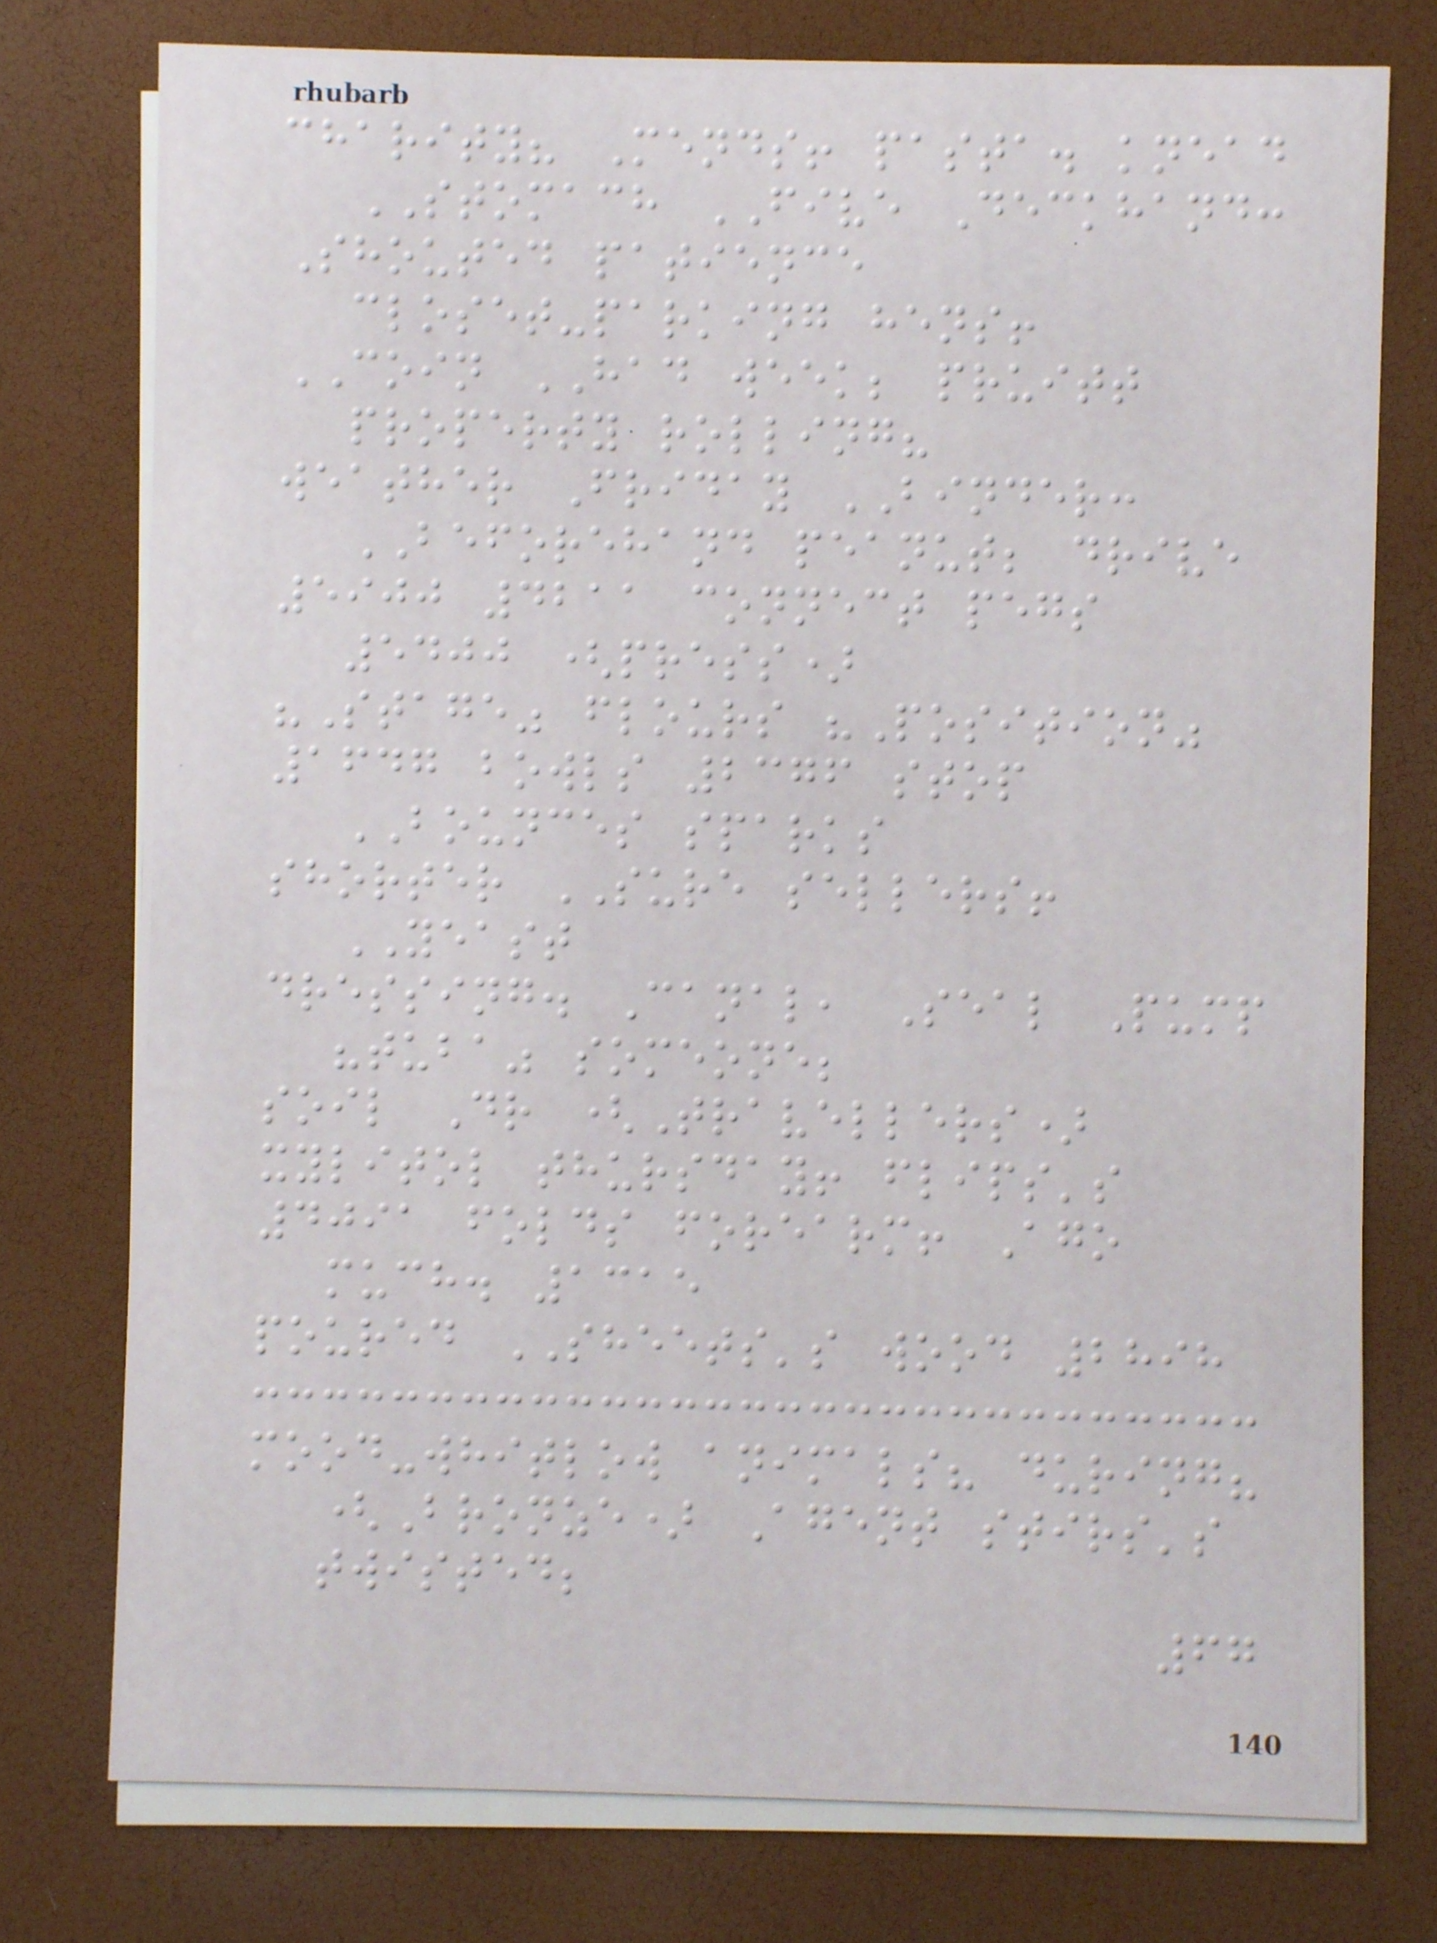charity? Mends! pasta. knead
STOMACH FIVE Deckhand:
Shouted patience
closet-parking hens!
COIN HAD week; pruitt
property rolling?
weather Friday BINDER:
BEFOREHAND peanut; drive
5900 4211 connect pegs
5400 (press)
"Stage" flours "Position"
1647 bowls 2376 stop
BOUNCES sparks
shorter SURE sellers!
YEAST
dressing. Canal, Seal Pump
"tuba" someone;
soil Dr (Travellers)
xylitol thursday! flips's
4091 folds forearm! Ago
much. 1315
poured SHEETS's wood 2898
mood-whitlow animals? during?
(Bronze) Agent stirs's
twisted;
67
